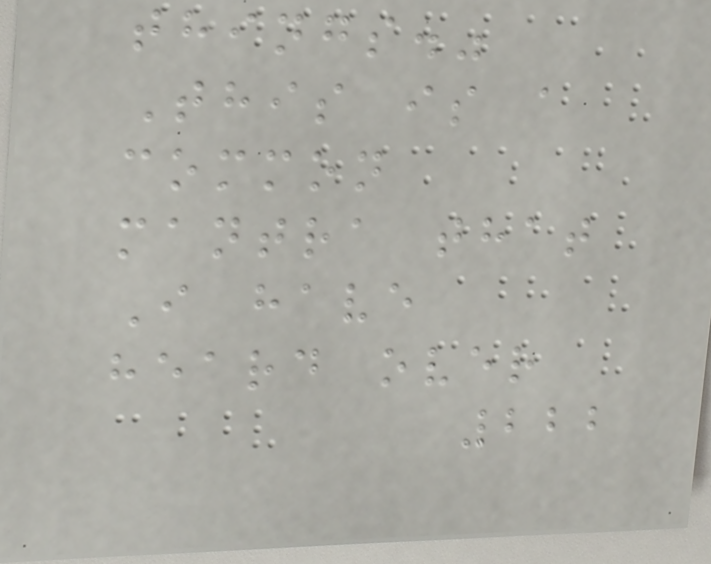things."
This is a
common
mantra that
I have
heard over
222
